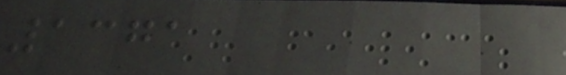1371
